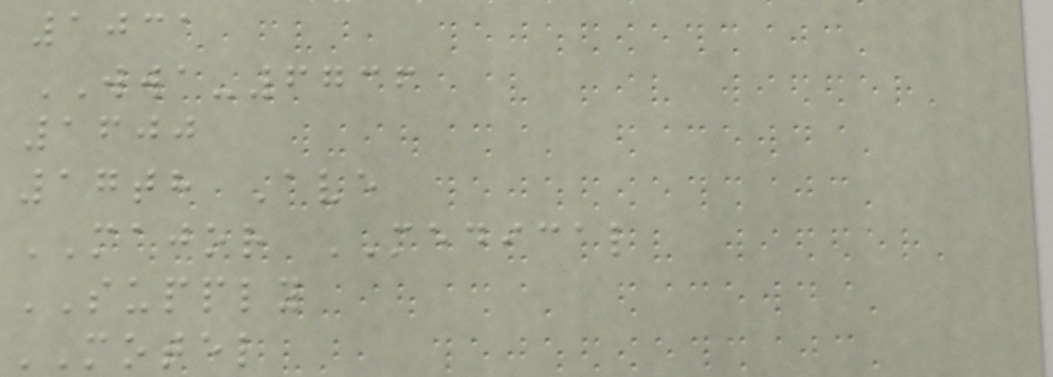1031
WWA-6736
1600
17th Ave
MAJOR MEDICAL
SUPPLY
MOTEL
